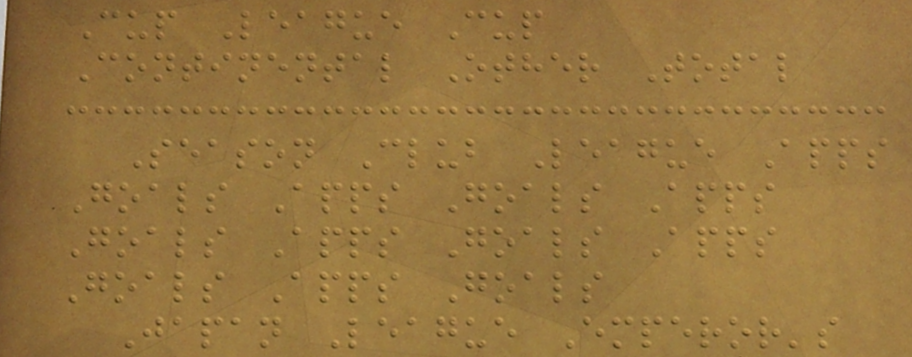Cup League Cup
Continental Other Total
Season Club League Apps
Goals Apps Goals Apps
Goals Apps Goals Apps
Goals Apps Goals
Japan League Emperor's
